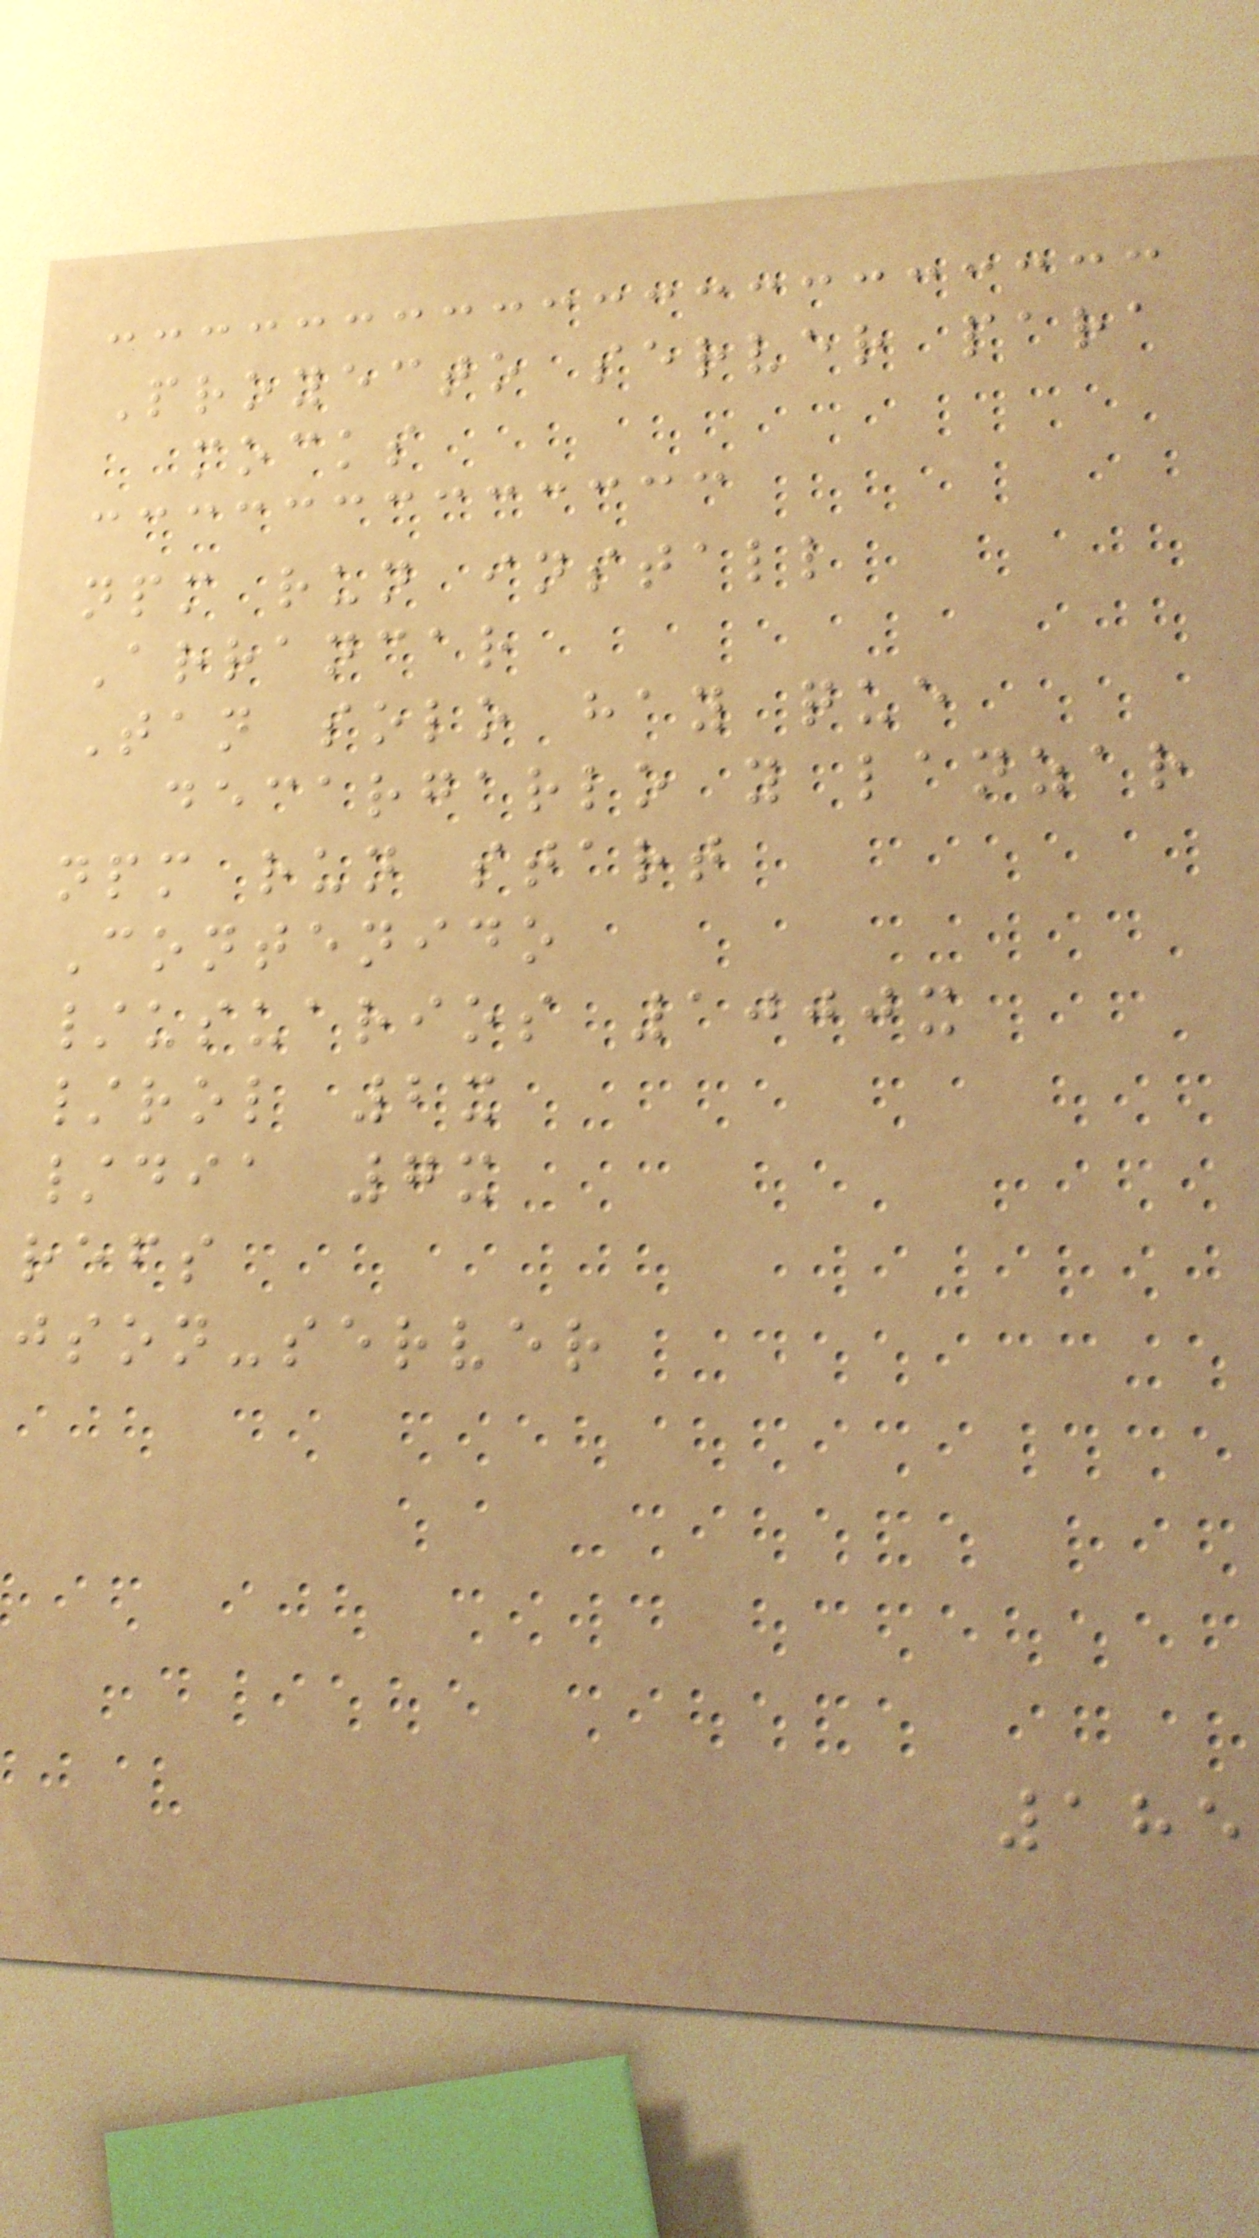Proyecto server para
mocks
npm run install
Arrancar
Tan solo hay que
decargarlo y lanzar
npm run start
Contenido
/usuarios 1000x
/rol 2x
/dia 7x
refs
json-server
185
